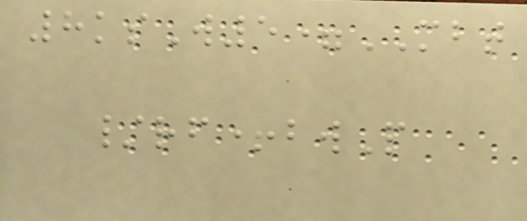8ksW5=MBT
/rf+bwP
